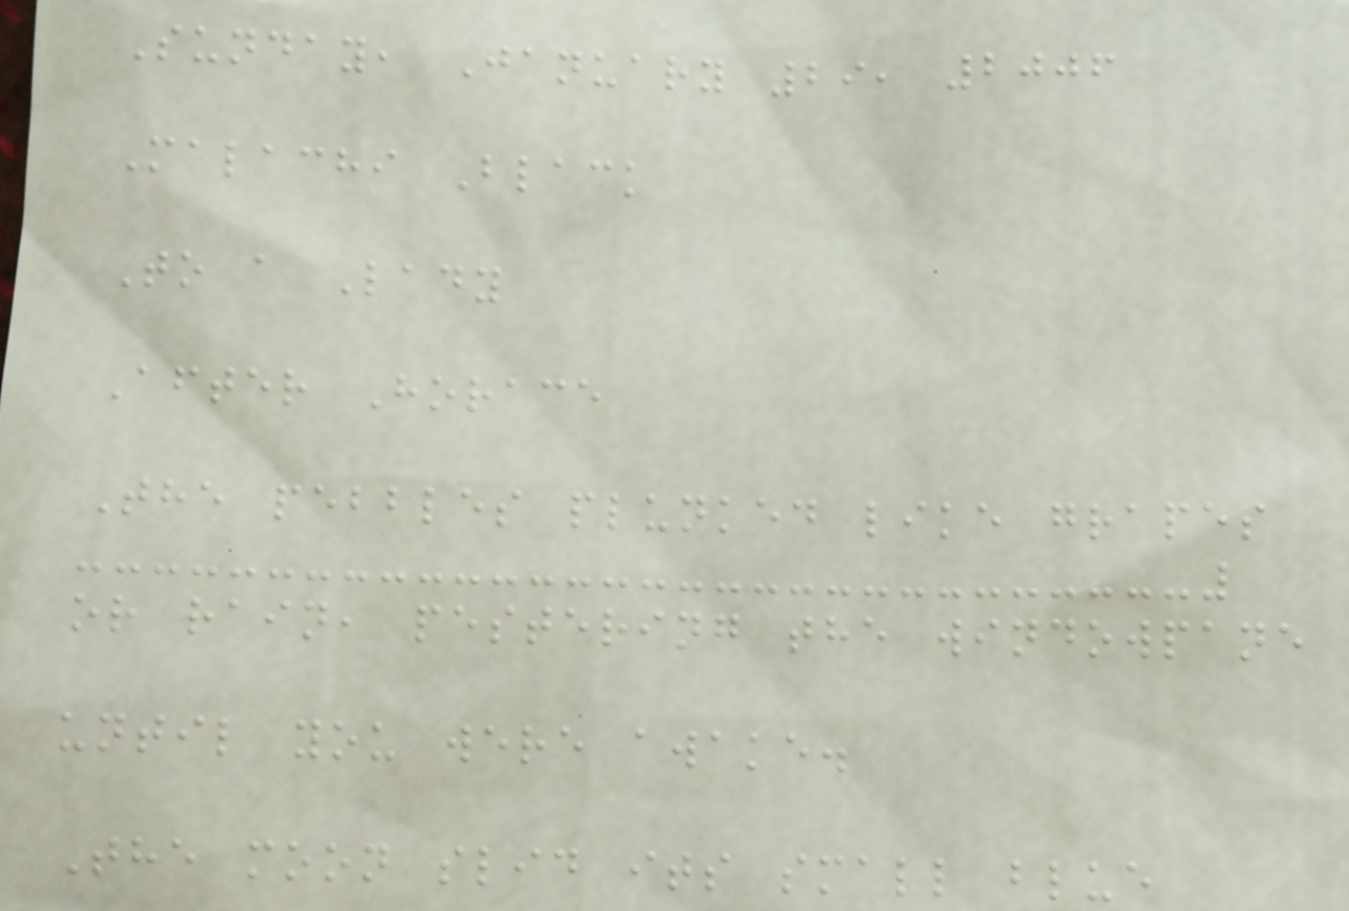Sunday, January 29, 2006
Malachi Black
To a Lady
After Horace
The pebbles plunked like grapes
or rain, pestering the windowpane
until you were awake.
The moon slid its small blue
